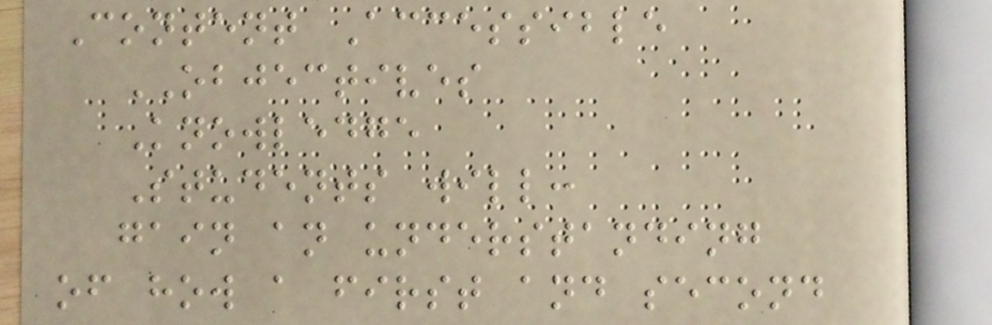Content Accessible
OBJECTIVES
Knowledge
Students will:
gain an understanding
of how a first and second
